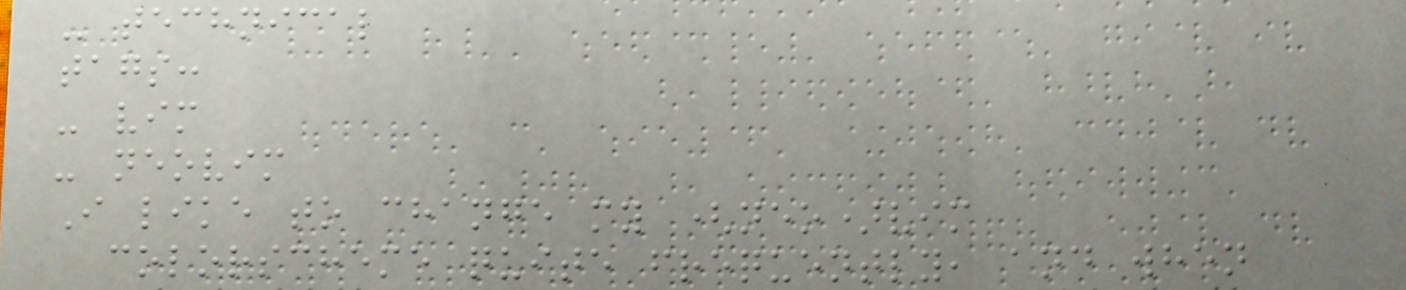- technical
tags:
- vim
- neovim
I like to change my (neo)vim
colorscheme quite frequently, and when
